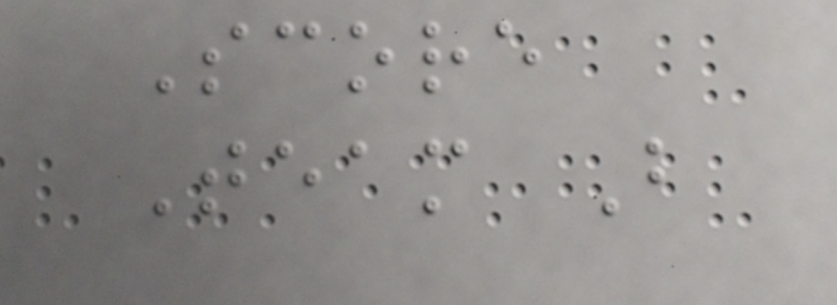Score
Team B
